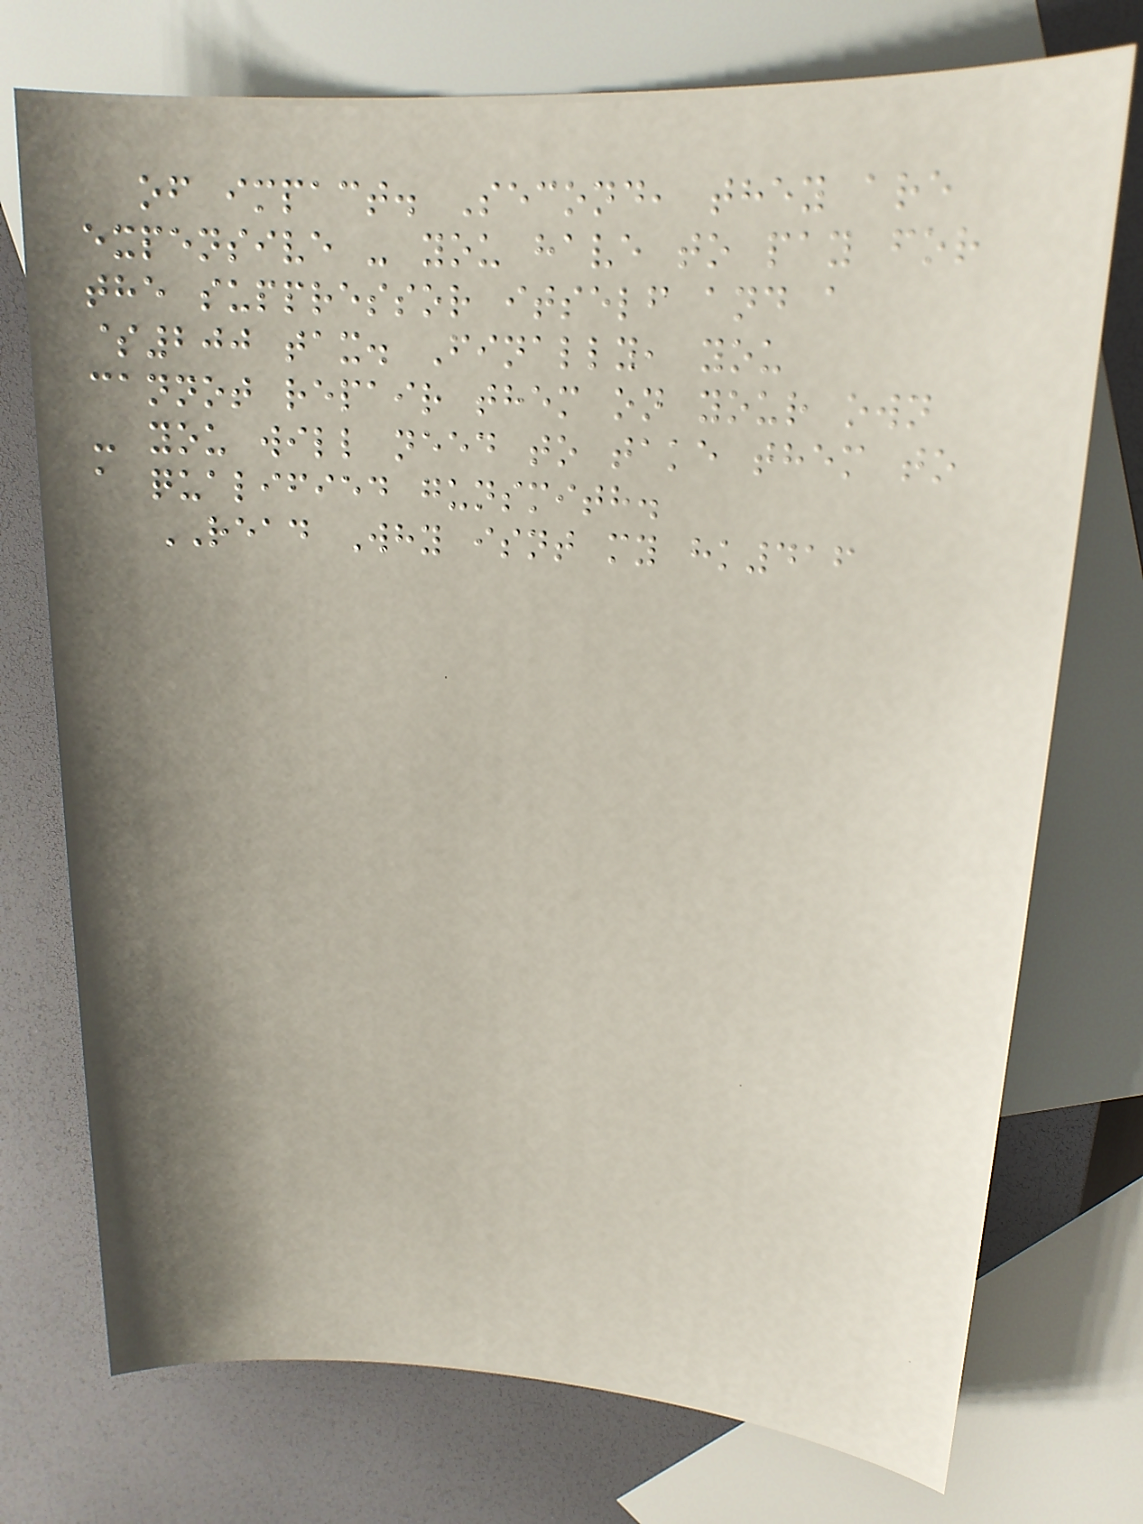of impact. Second, they are
expensive - you have to pay for
the suppressor itself and a
$200 tax. Finally, you
cannot repair them on your own
- you will need to take them to
a qualified gunsmith.
READ Why isnt my hk416
